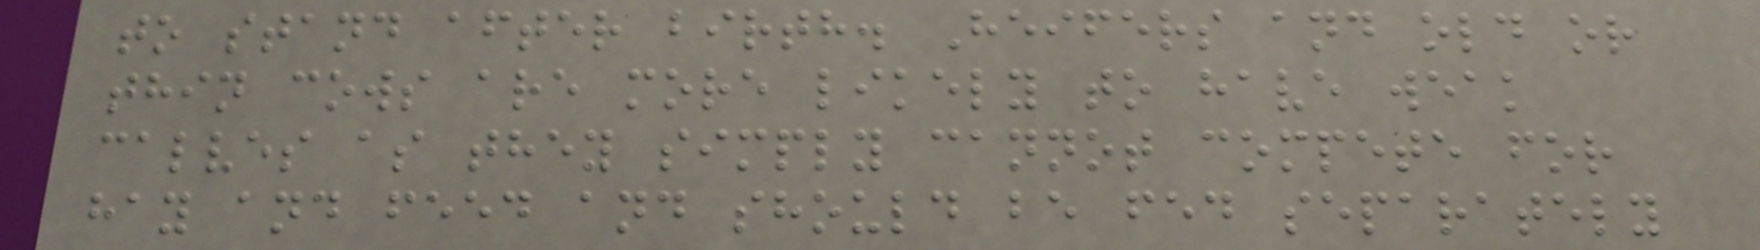to stand after birth. Heifers and old or
thin cows are more likely to have weak
calves as they simply cannot compete for
hay and feed and should be fed separately
